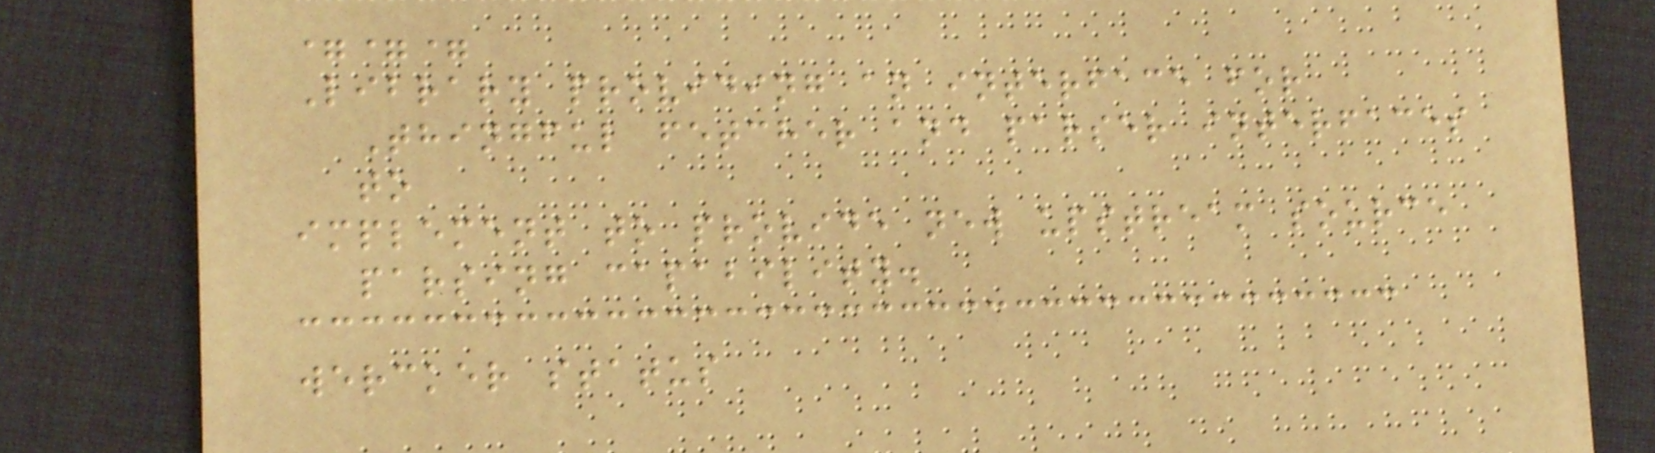===
Library providing an interface for
Thingful fetcher and parser interfaces
to
implement to provide new upstream source
parsing capability.
wercker status
